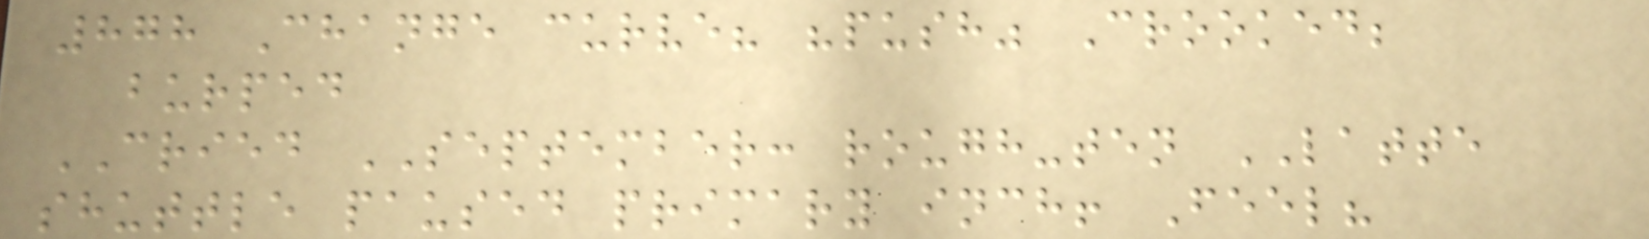878 Change curve? "push" Crooked;
burped
CRIED SEPTEMBER: rough-ten LATTE
shuttle paused primary inch! Feel?
